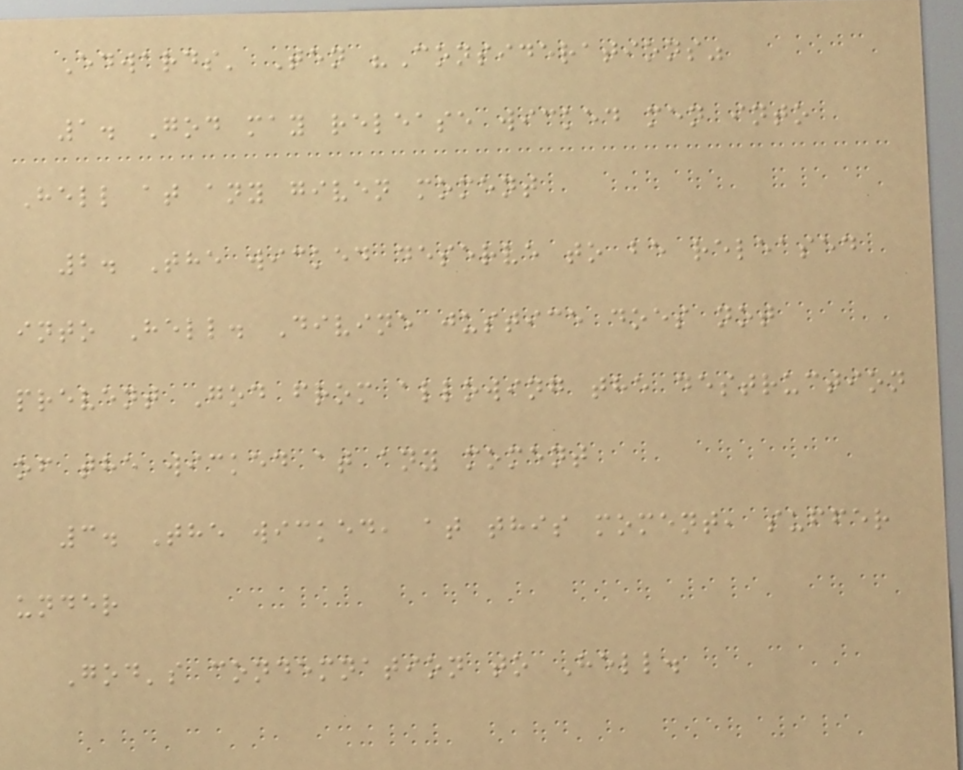Edwards' Ten "Considerations"
1. God may release wicked men into
Hell at any given moment
2. The wicked deserve to be released
into Hell. Divine justice does not
prevent God from allowing the destruction
of the wicked at any moment
3. The wicked, at this moment, suffer
under
God's condemnation to Hell.
